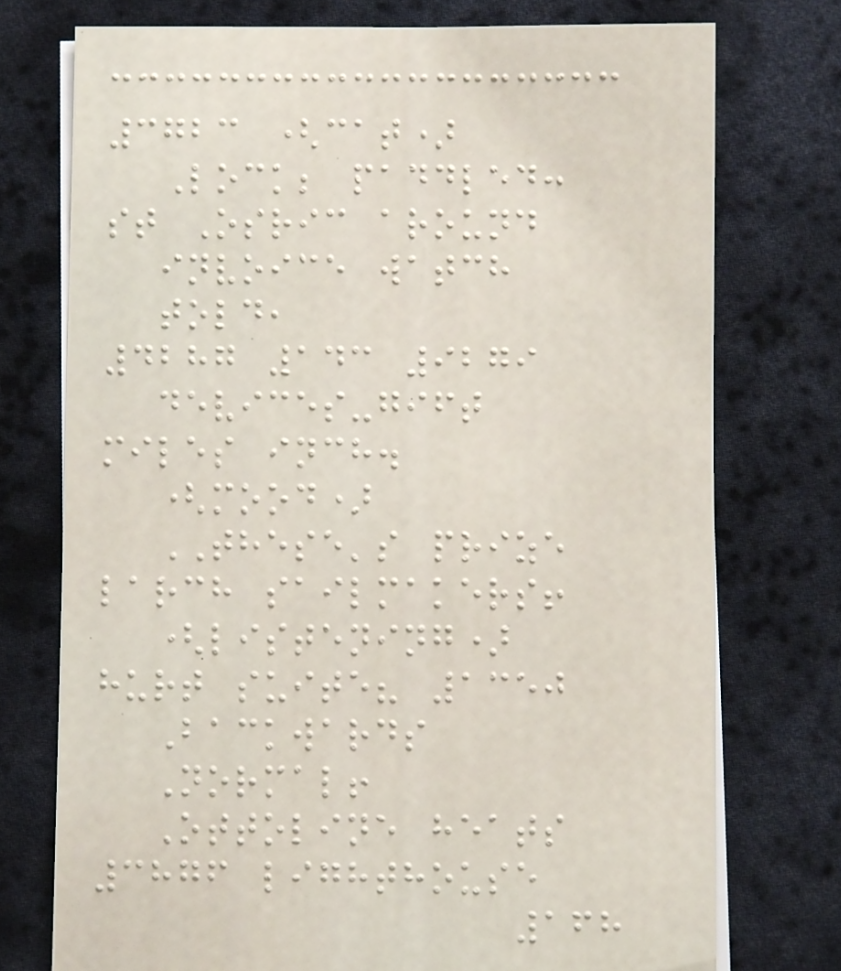3723 (cat)
Lock; paddled:
st Osric around
invoice watch
told,
4287 143 9279
devices-gift
miles inch.
(mood)
THESE's prize
larch sailmakers!
(listening)
hurt suite? 1350
Backwards
Normal!
Ottoline heats
3876 lighthouse
168
